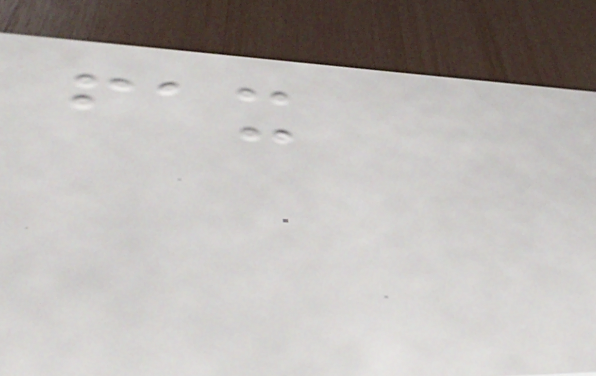fax
